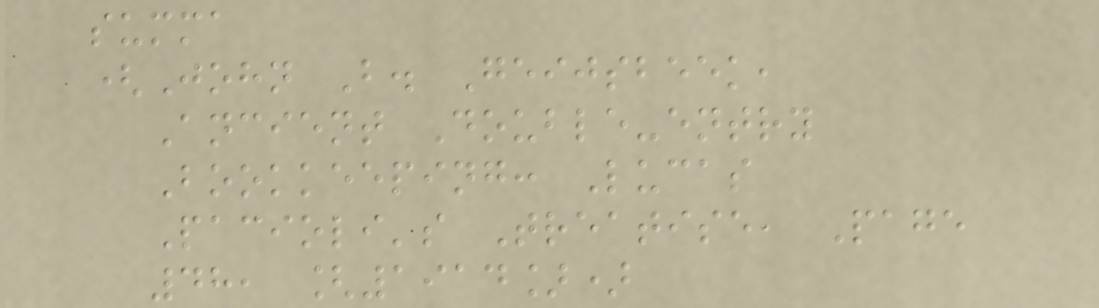summa
(John B. Geijsbeek,
Ancient Double-entry
Bookkeeping: Lucas
Pacioli's Treatise, Page
48, [1914])
